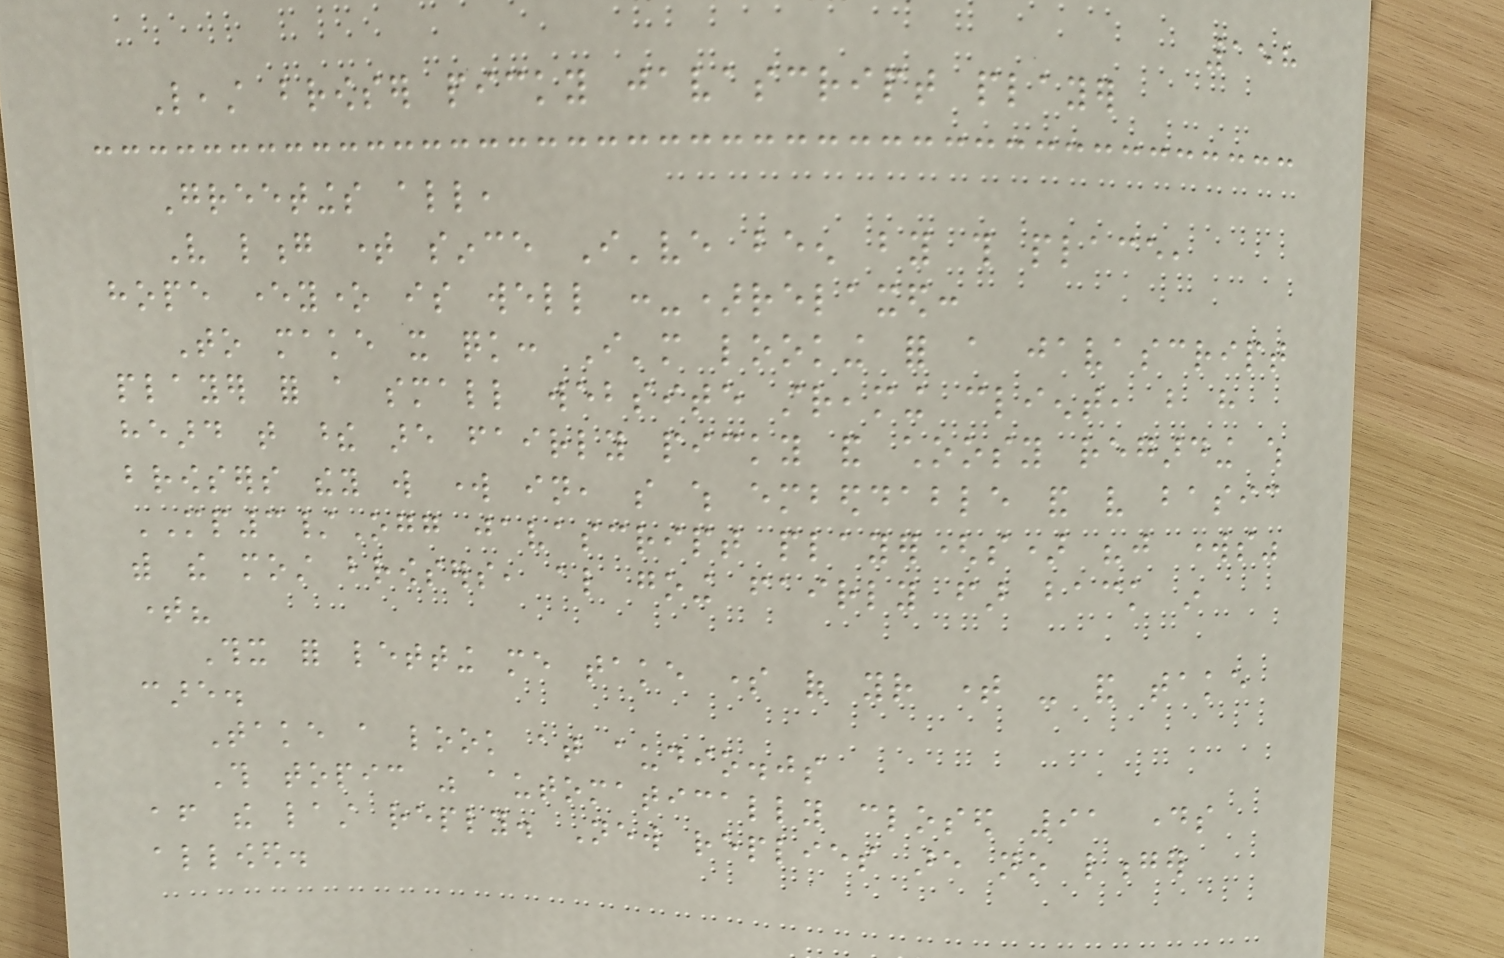158
Least browser picky javascript player
Greetings all,
Very long time since I've been by this place,
hope everyone is well :-)relaxed:
To make it quick: I'm looking for a javascript
player for a small website streaming client, but have
heard that these are fairly picky and choosy regarding which
browsers they will work in, so which embeddable and very basic
MP3/Ogg javascript player(s) "just works"
with the most browsers, also going fairly far back in
time?
Thx for letting me take some of your time - and take
care.
Take a look at audio.js
This topic was automatically closed 91 days
after the last reply. New replies are no longer
allowed.
